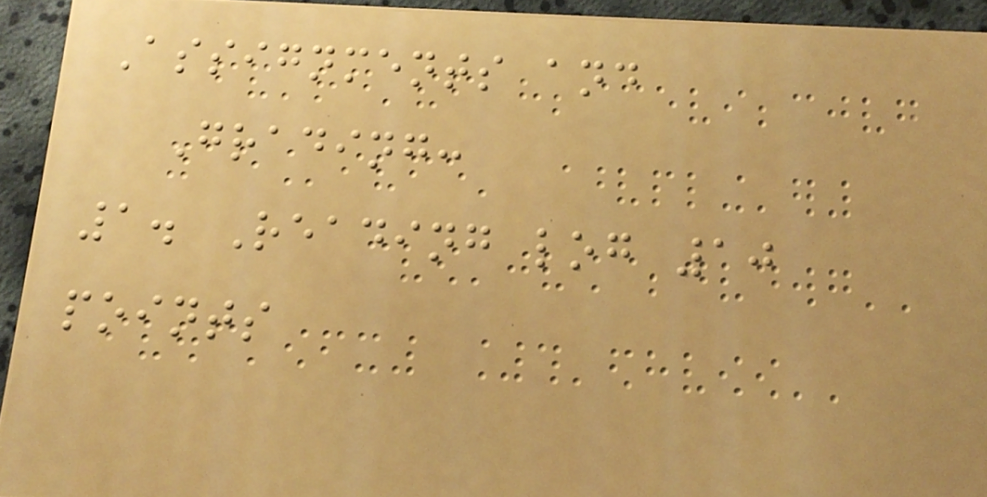Assignments and
Grading:
1. Reading log 10
points
